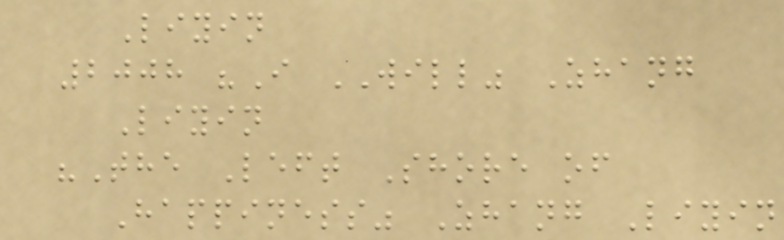Liyin
2008 "I WILL" Zhang
Liyin
"The Left Shore of
Happiness" Zhang Liyin
